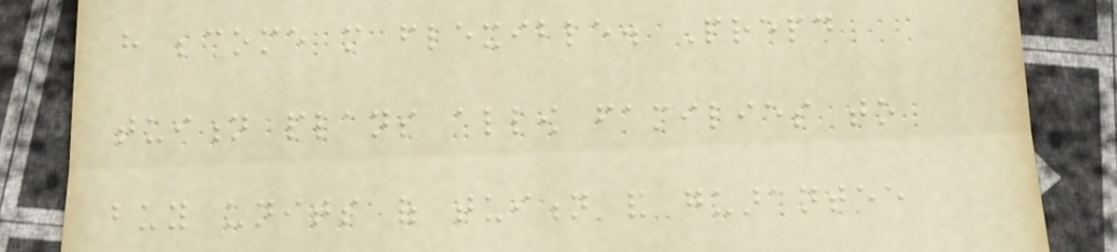have become more flexible. Prepaid
tuition plans allow families to
buy units of tuition and guarantee
